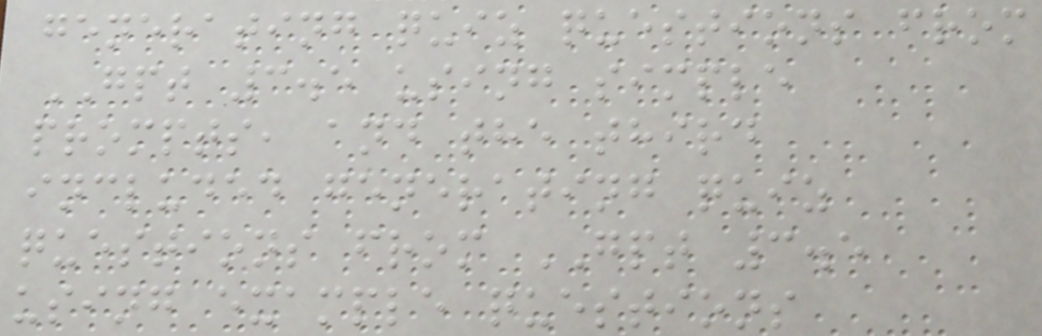generating quiz questions from
GPT 3.5 using simple
prompts, and the third
included generating quiz
questions from GPT 3.5
using example questions
